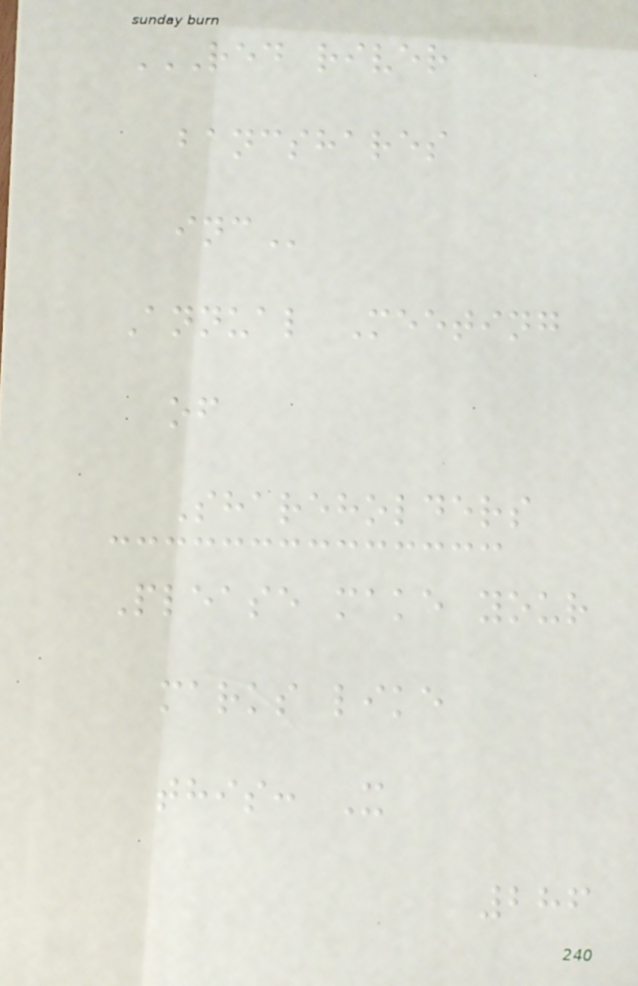RED RIVER
BANCSHARES
INC
Annual Meeting
of
Shareholders
Please make your
marks like
this: X
286
